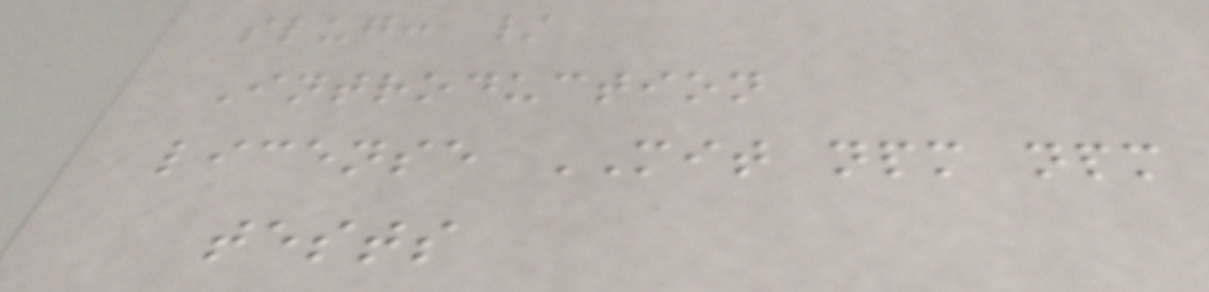slug: /
Introduction
license MIT npm npm
tests
